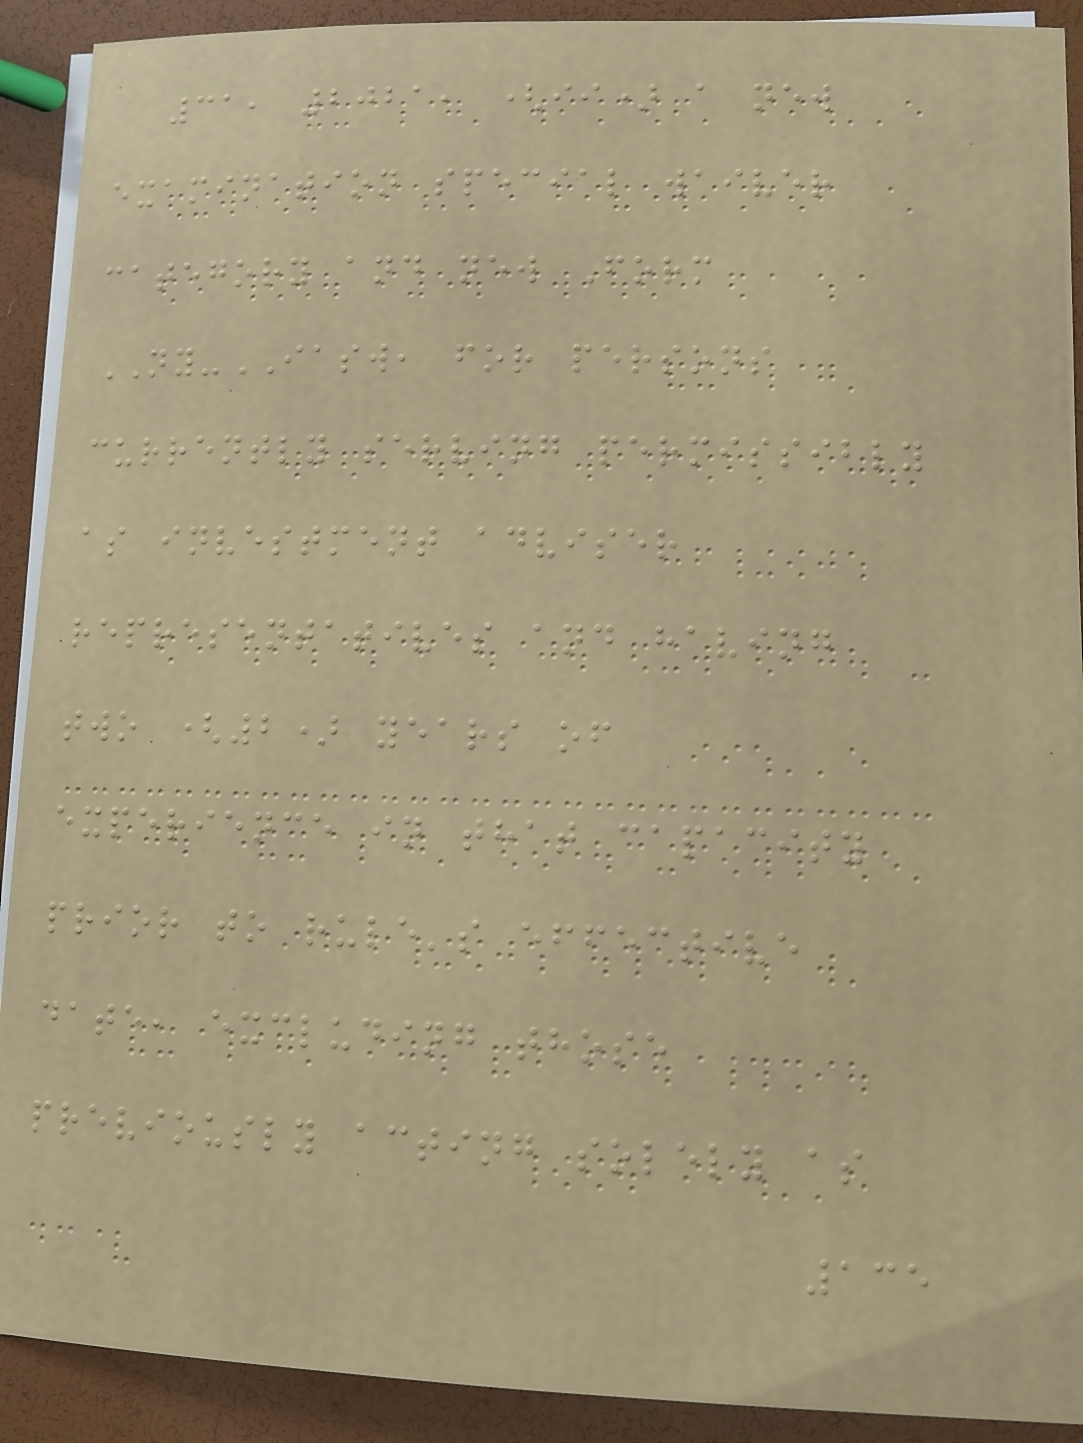31, 2021, (ii) a new
examination special waiver
category and new Form
NY-IASW, for persons
currently serving permissibly
as investment adviser
representatives and having
two (2) years of
experience in that capacity
prior to rule's effective
date, excluding those
previously acting solely as
135
